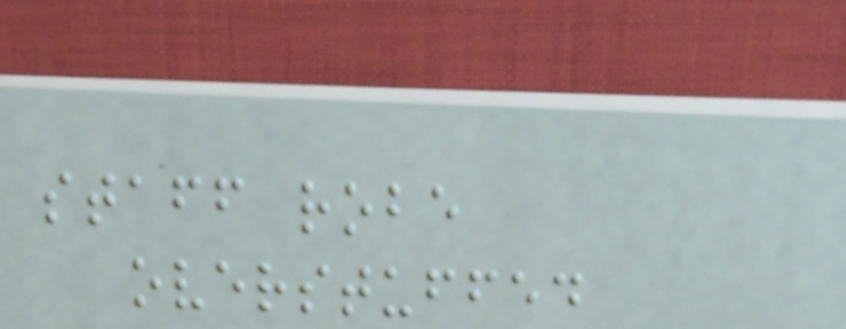staff robe
overstuffed
